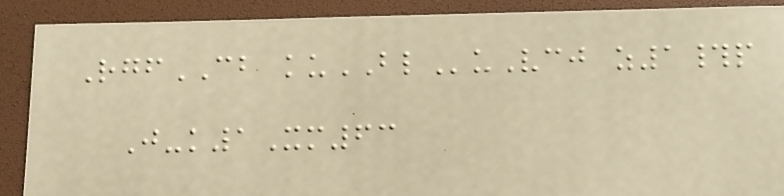RgfCB kuBLuVcj z1#p
J-k1Xm63
